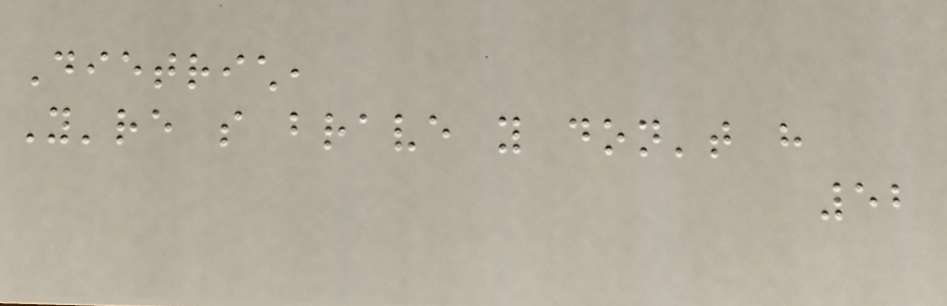Dietrich,
You're so brave you don't have
52
